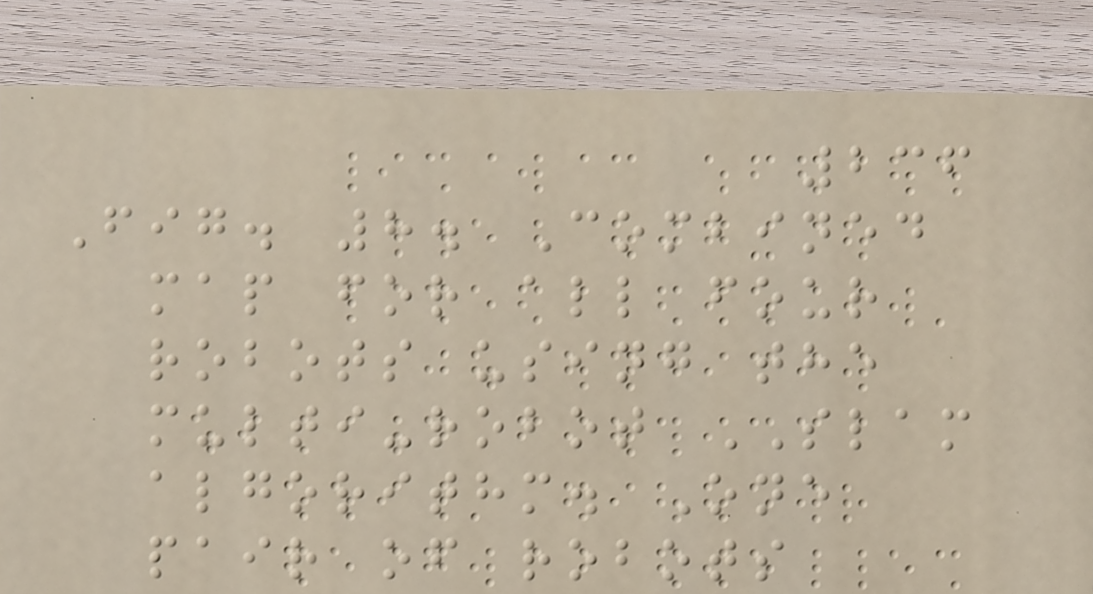236
Fig. 8. Combined
map for all four
robots using the
multi-robot SLAM
algorithm. One
pair of robots
